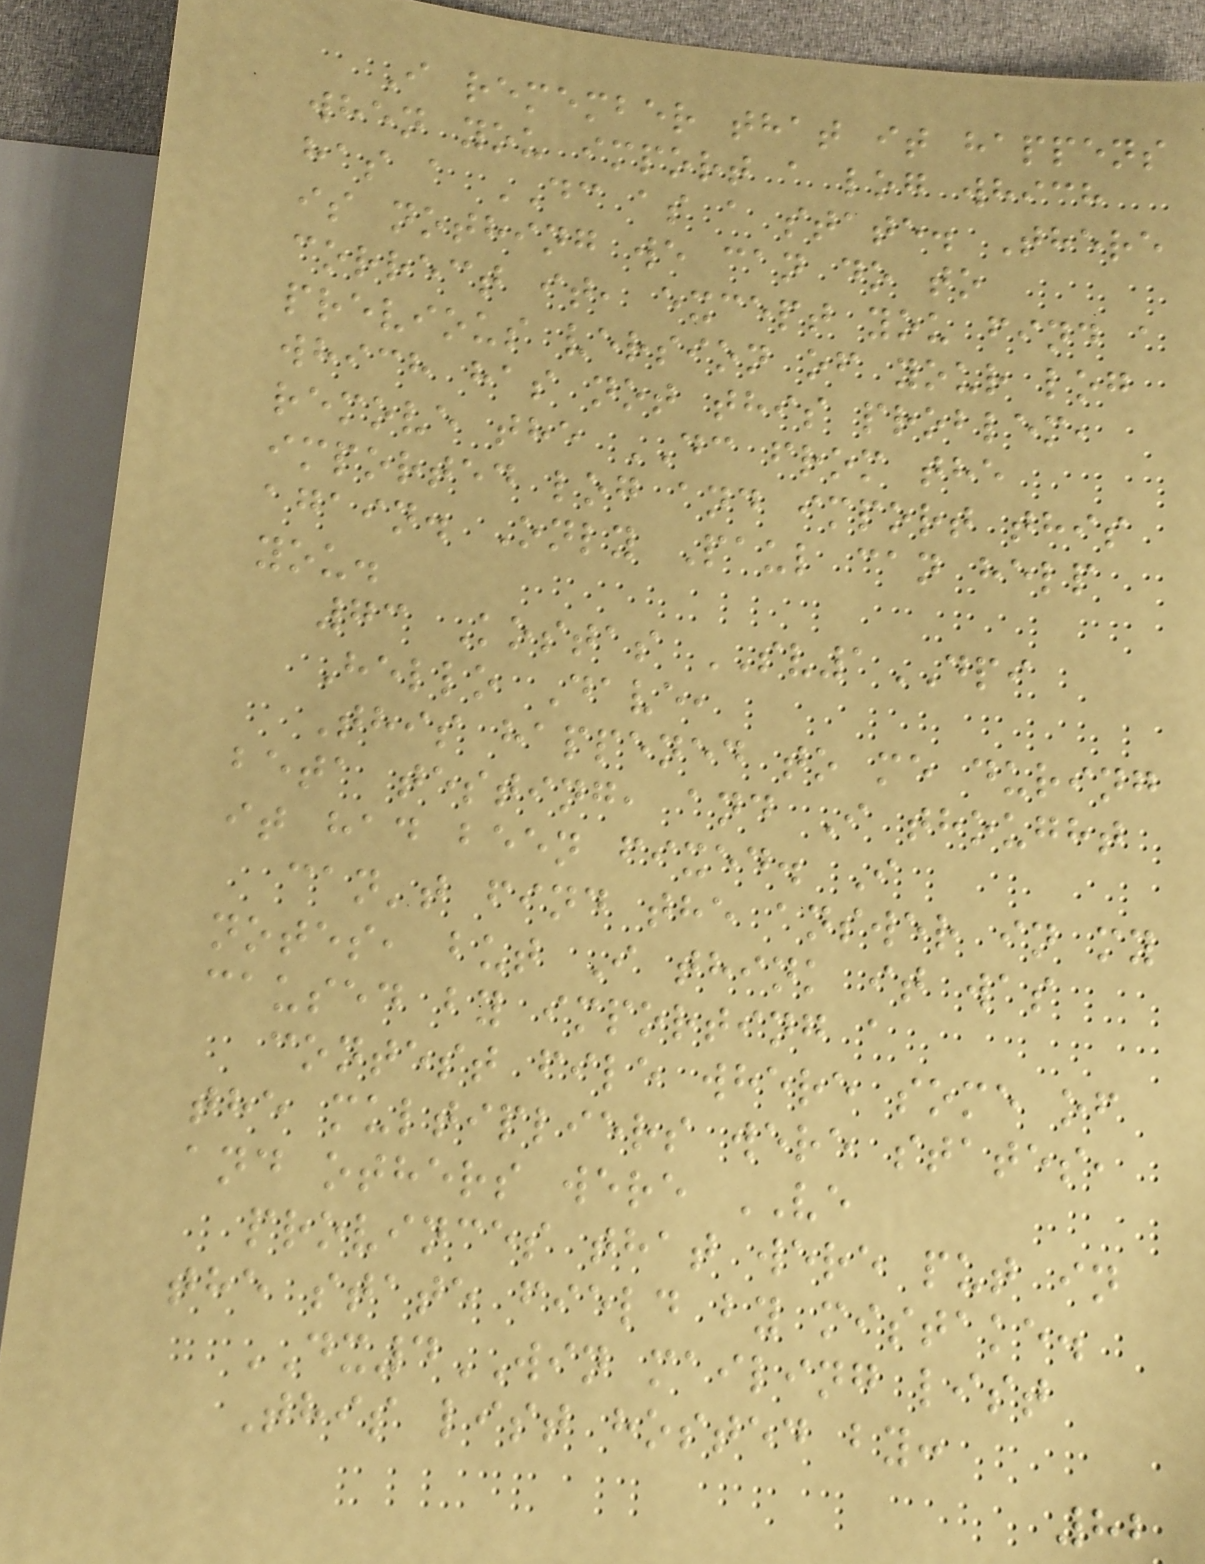I remember that it happens
when you import a log which
has a DC as a state. There
is nothing we can do to
correct it, except you find a
previous version of your log
which has not this problem,
remove the DC from the
imported log and import this
again. Only Paul can help
you.
73 Kostas SV1DPI
Hello Dave,
This happened to me during
beta testing, and I thought
it had been fixed. I
can't find the answer in my
notes, but I think it was
caused by importing a
contest file where some of
the multipliers were states,
and others were VE
provinces that were put in
the state field by mistake.
DX4WIN mailing list
This list hosted by:
82
